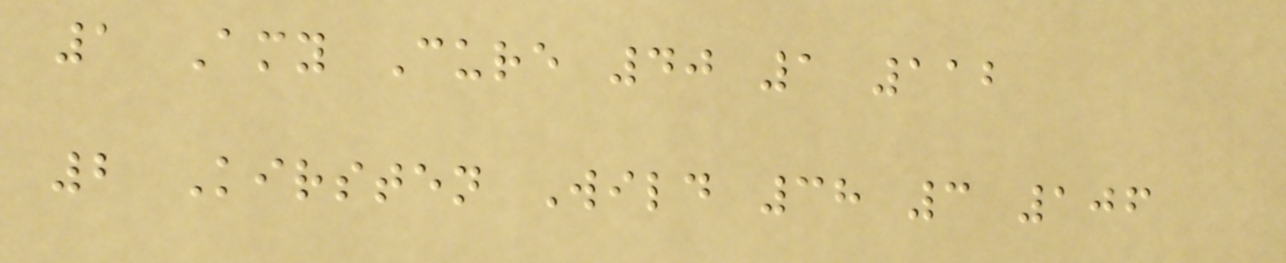1 Amy Cure 40 1 112
2 Kirsten Wild 38 3 106
